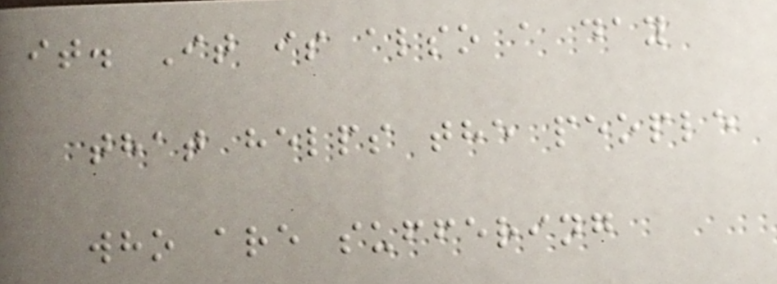it. It is also a day
that helps the people
who are suffering
